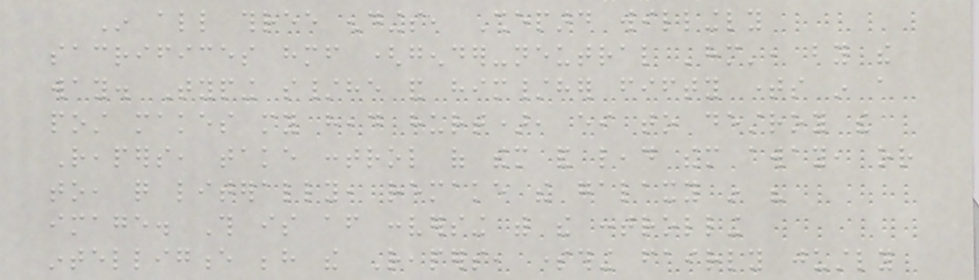In all three endings, Shepard willingly
sacrifices himself (gender-neutral 'him', by the
way. Typing s/he and him/her fifty times in a
post makes my head hurt), either to destroy the
Reapers, take control of them and lead them away, or
to, quite literally, remake the galaxy in his
image. This is after conversing with the controlling
intelligence behind the Reapers, something fairly justly
